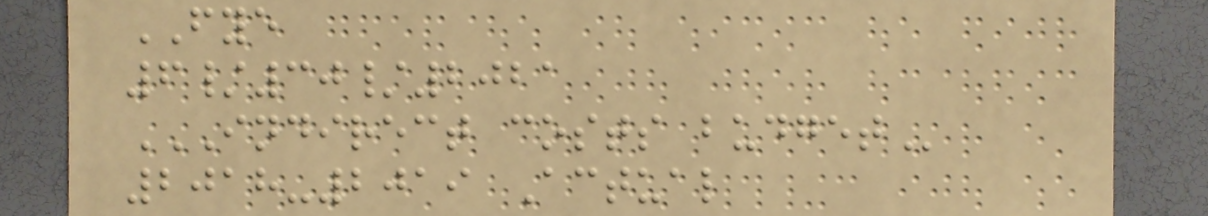FYE
6/30/2021
INDIRECT COSTS BUDGET
2018-2019 Actual
